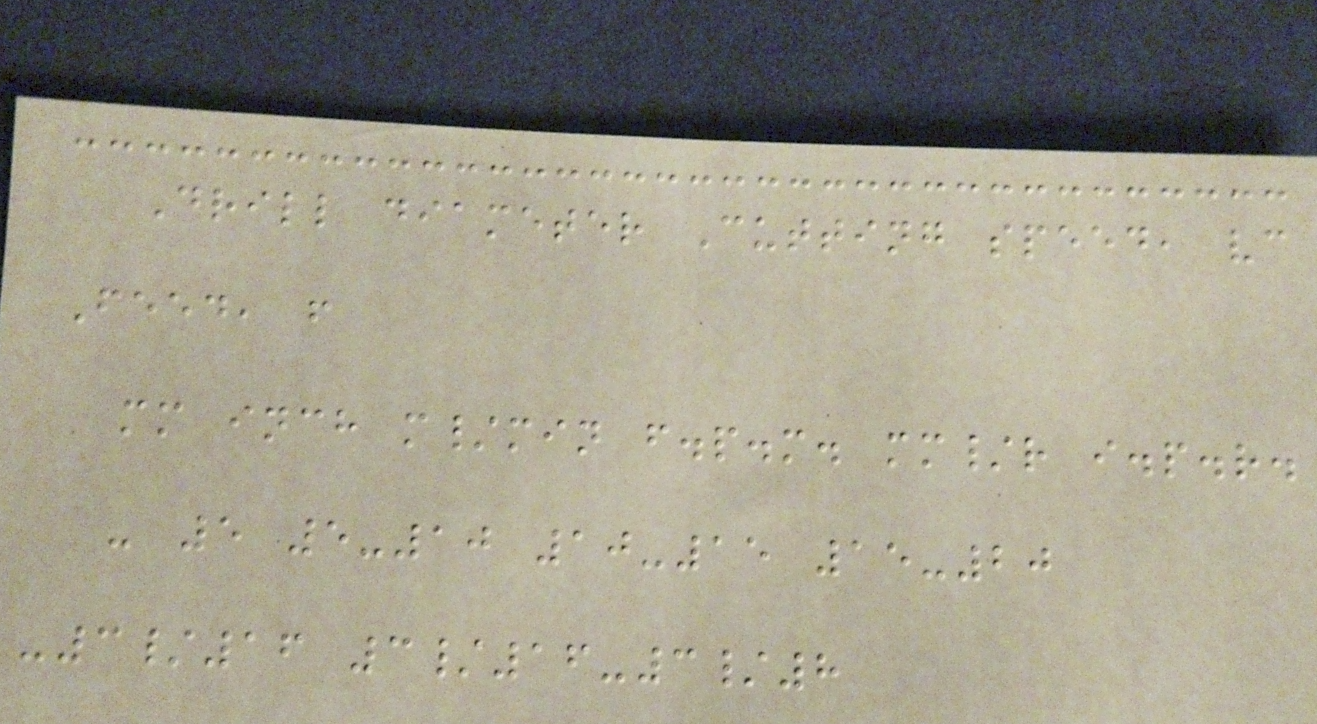Drill diameter Cutting speed, vc
Feed, f
mm inch m/min f.p.m. mm/r i.p.r.
- 5 5-10 10-15 15-20
-3/16 3/16-3/8
